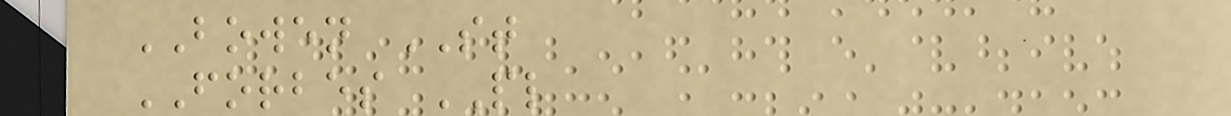BOWEN ST
FORBES PL
